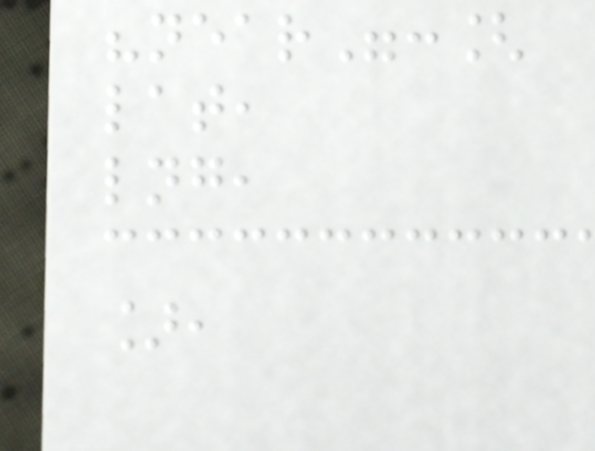"near":[
lat,
lng,
],
